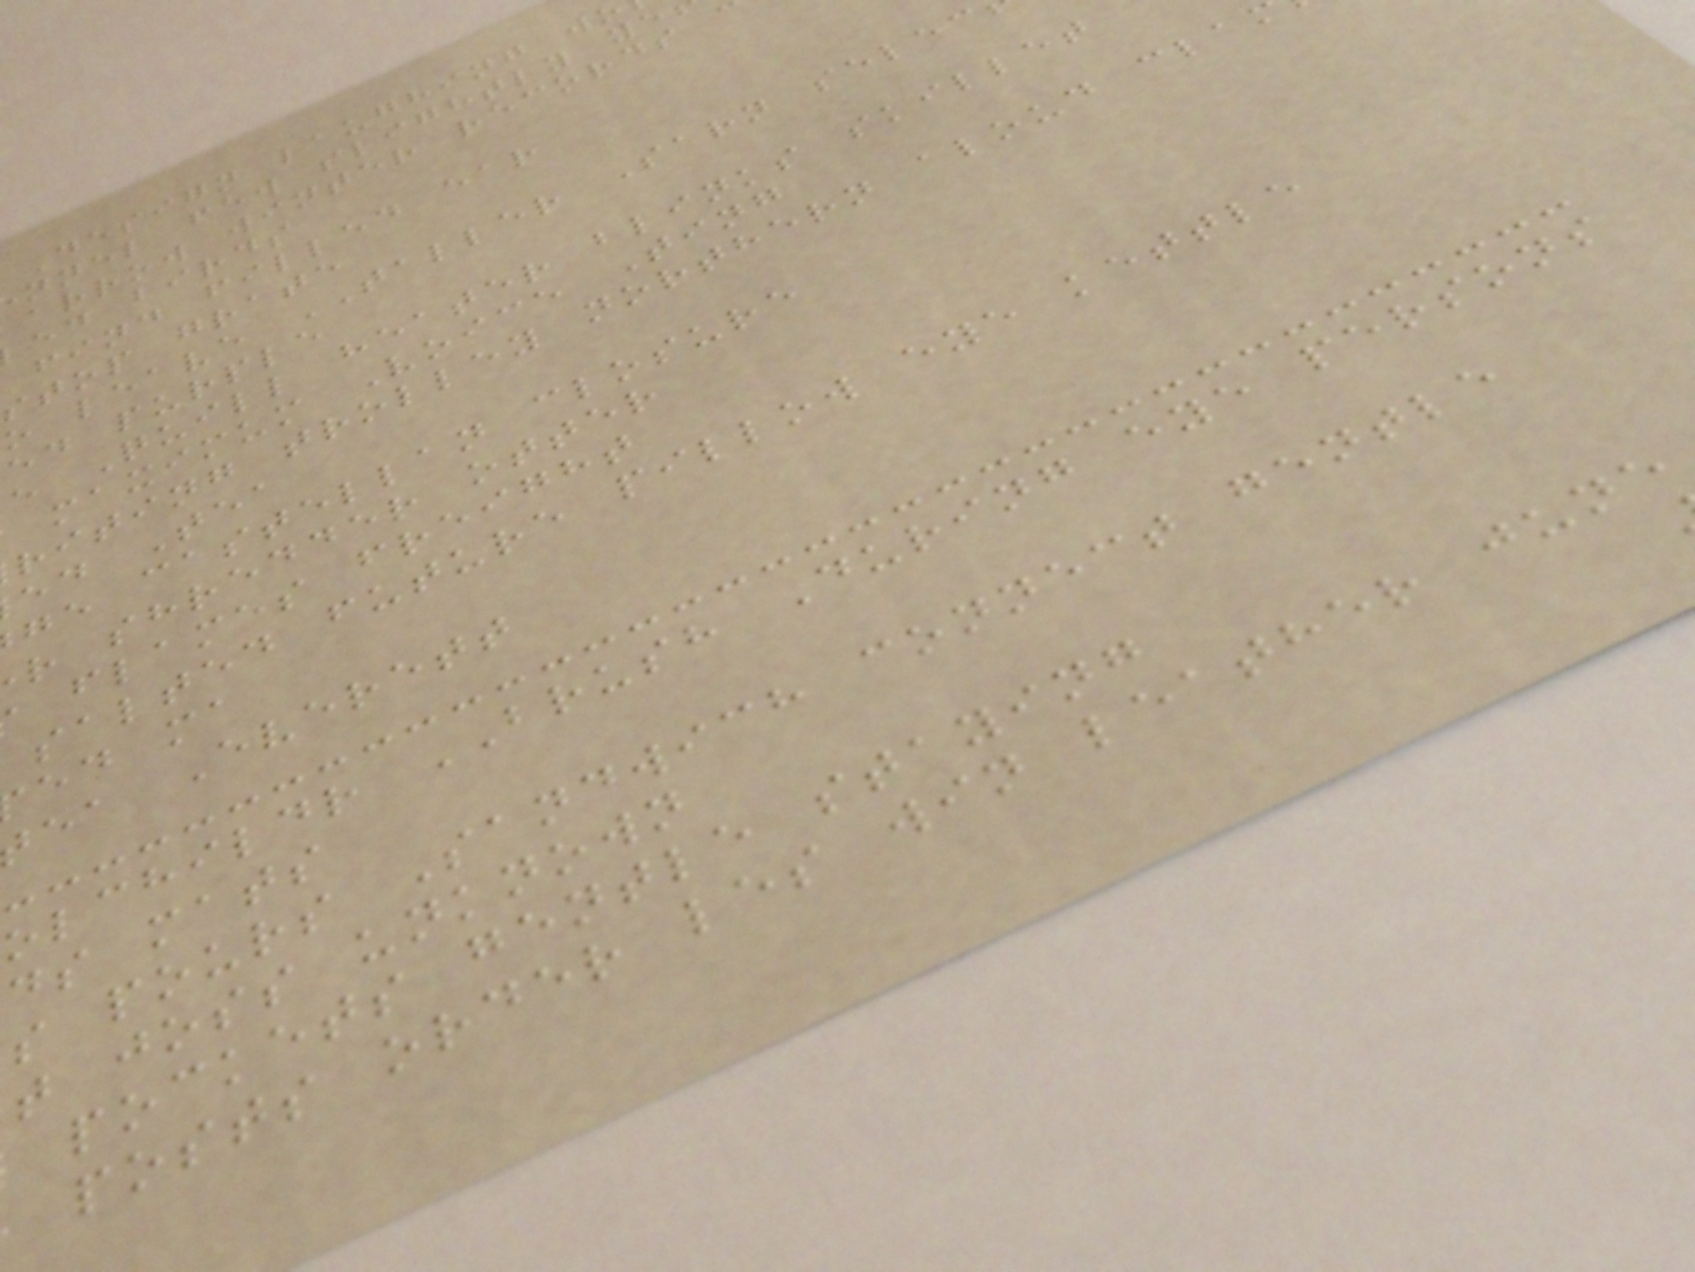Design laughing wo
nnel few slightly ye
arrow winter records
ed birds
find filled ear
stop grate
o leave TALLER Sarn selec
ed purple
e Quill heater blinks skillet
maximum Voice Ting
riting trolley northern aloud cla
ed Tea
ge castellan closure
r shredder otter
flames freight
salted future pillow eye kettle
ed ma
ea Everett
olchildr BRUSH During eye persons
ds mats
s pours Sandwich connect gentle
t joss unknown
pockets gentle staying
posts order les win leather june
